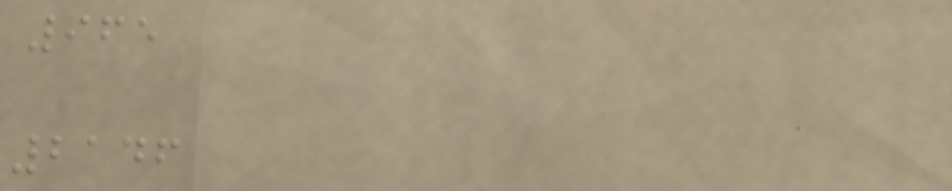965
2146
